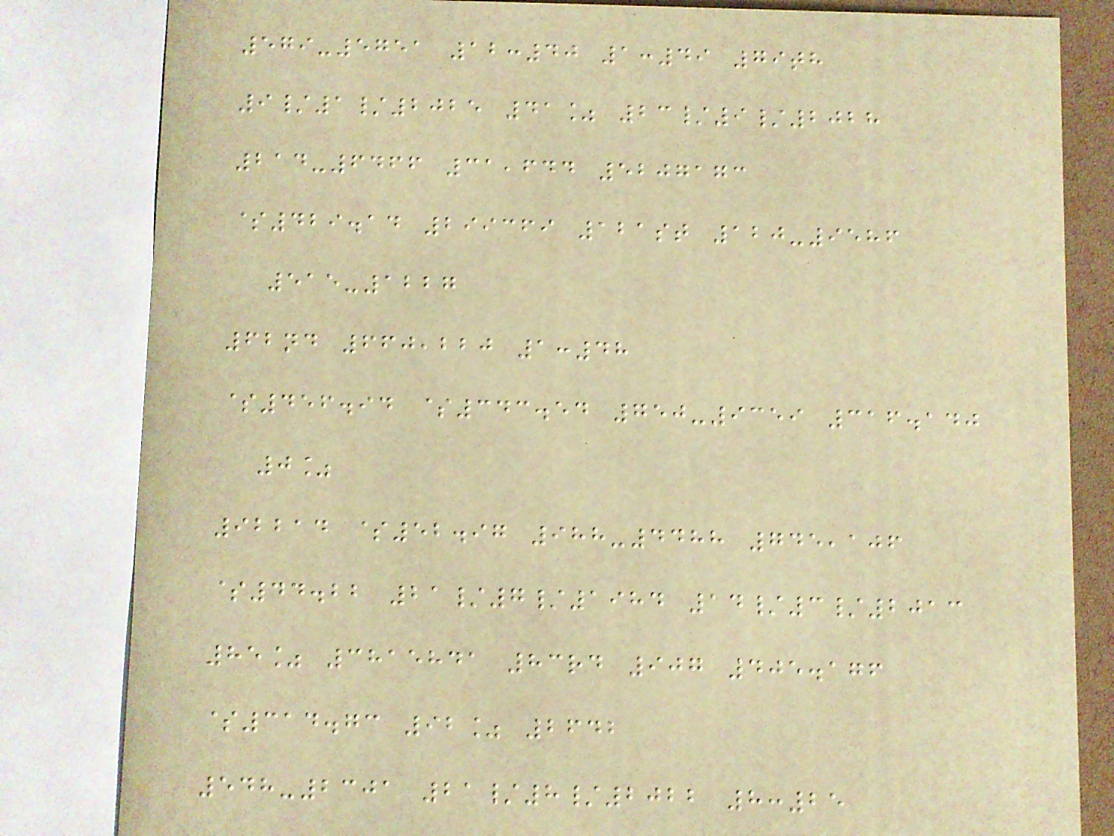579-5751 12:40 1:49 79th
9/1/2025 41% 23/9/2028
214-6466 31,644 5207173
$429.14 299369 121st 120-9586
515-1227
62nd 660,220 1:48
$456.94 $343.54 750-9359 316.140
0%
92214 $52.97 988-4488 745,106
$44.22 21/7/1984 14/3/2013
85% 3815841 83rd 907 405.176
$314.73 92% 2642
548-2301 21/8/2022 8:25
